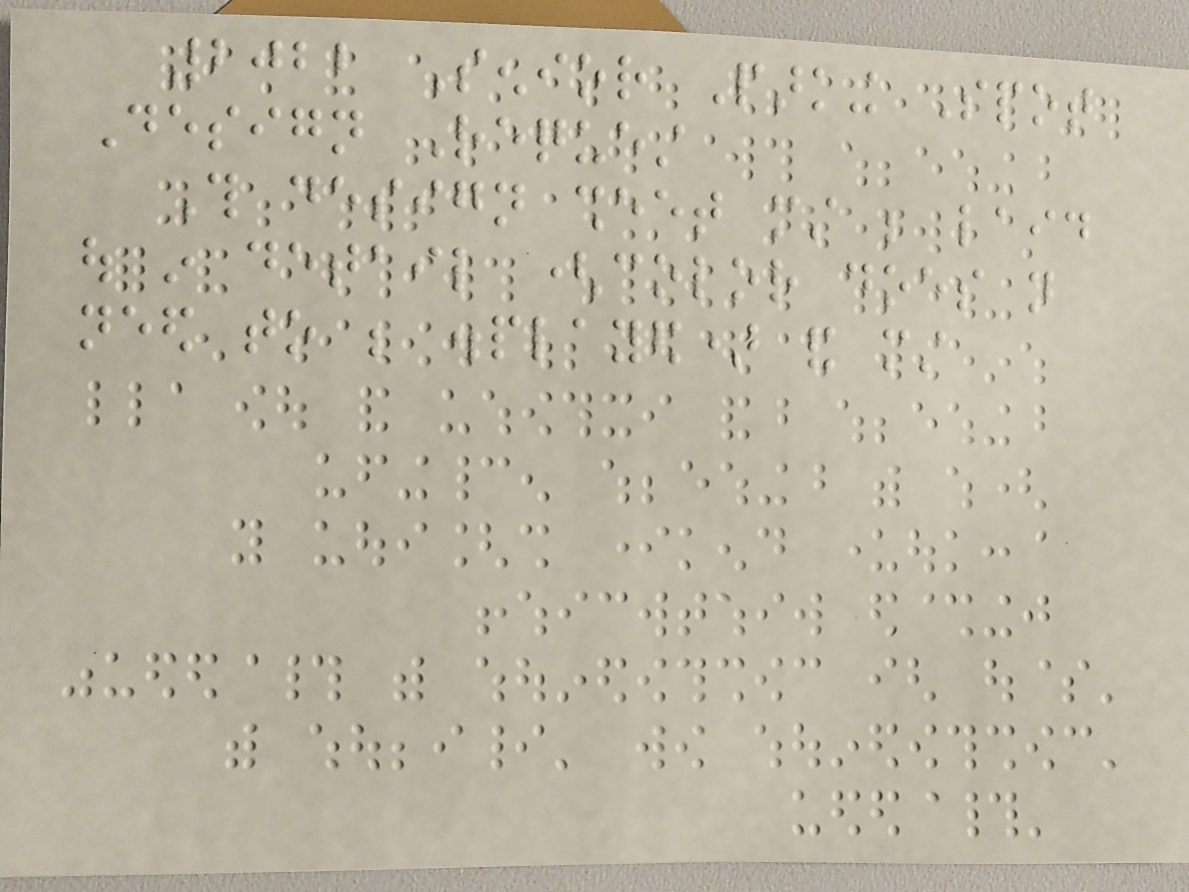2022 Senior Parking Spot
Design Request
This design sheet must be laid
out in detail (color does not
need to be displayed) and must
